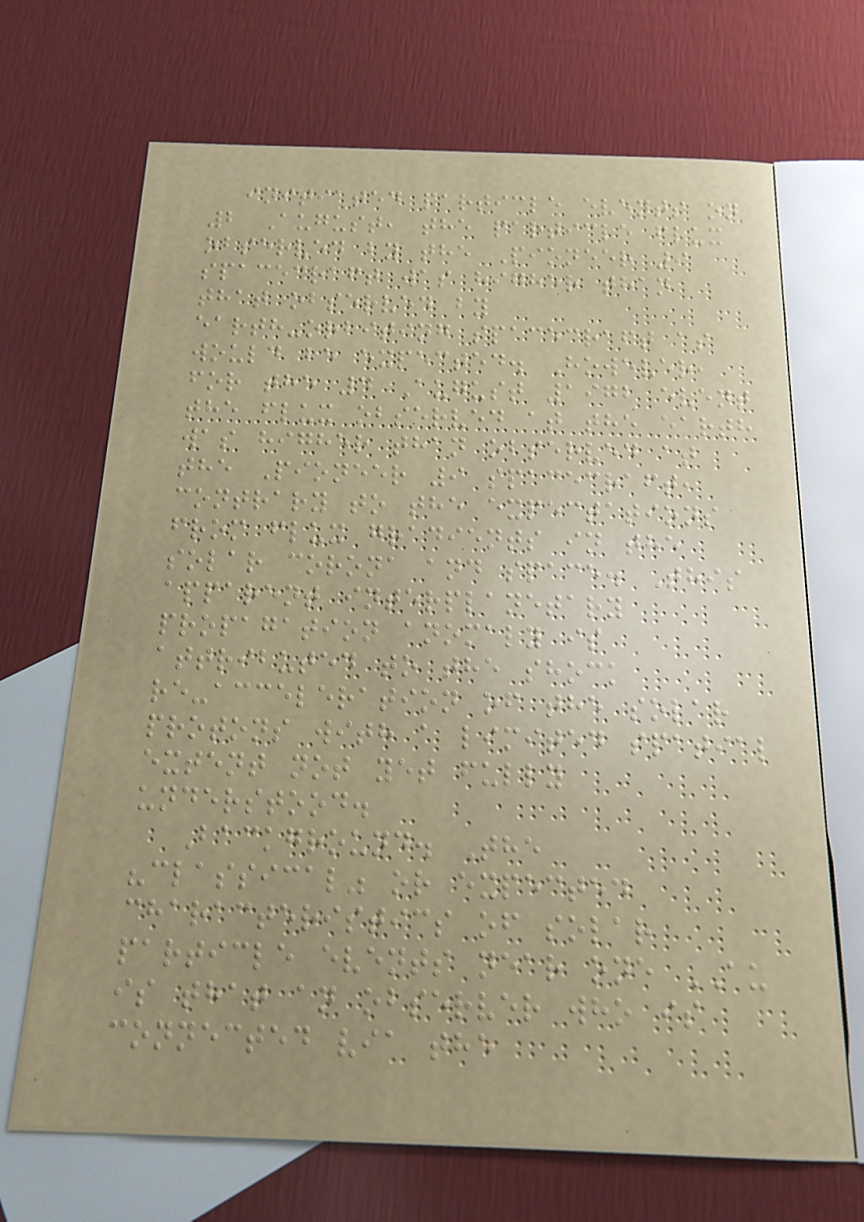initiated particle events on
2 August, the particle flux
observed by the Pioneer 9
spacecraft was higher than
that observed by
earth-orbiting spacecraft as
would be expected. However,
for the 4 August 1972 event
the flux observed at the earth
was higher than observed at
the Pioneer 9 spacecraft,
contrary to the expectations
from flux gradients in the
solar corona and space. This
apparent interplanetary
propagation anomaly is
attributed to the shock
re-acceleration of the solar
protons with a limited spatial
extent not yet fully
understood.
Background. The
"classical" or expected
characteristics of solar
particle events near one AU
is that an observer who is
connected via the
